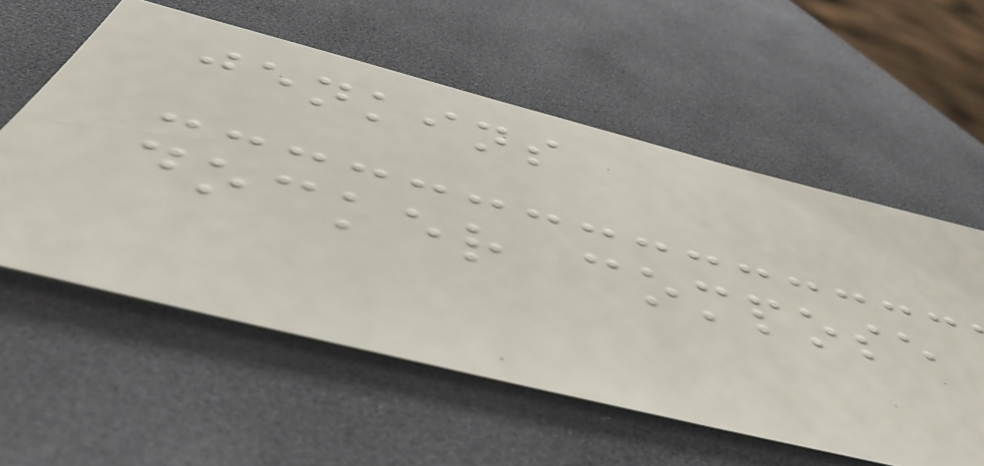jenkins
docker compose
